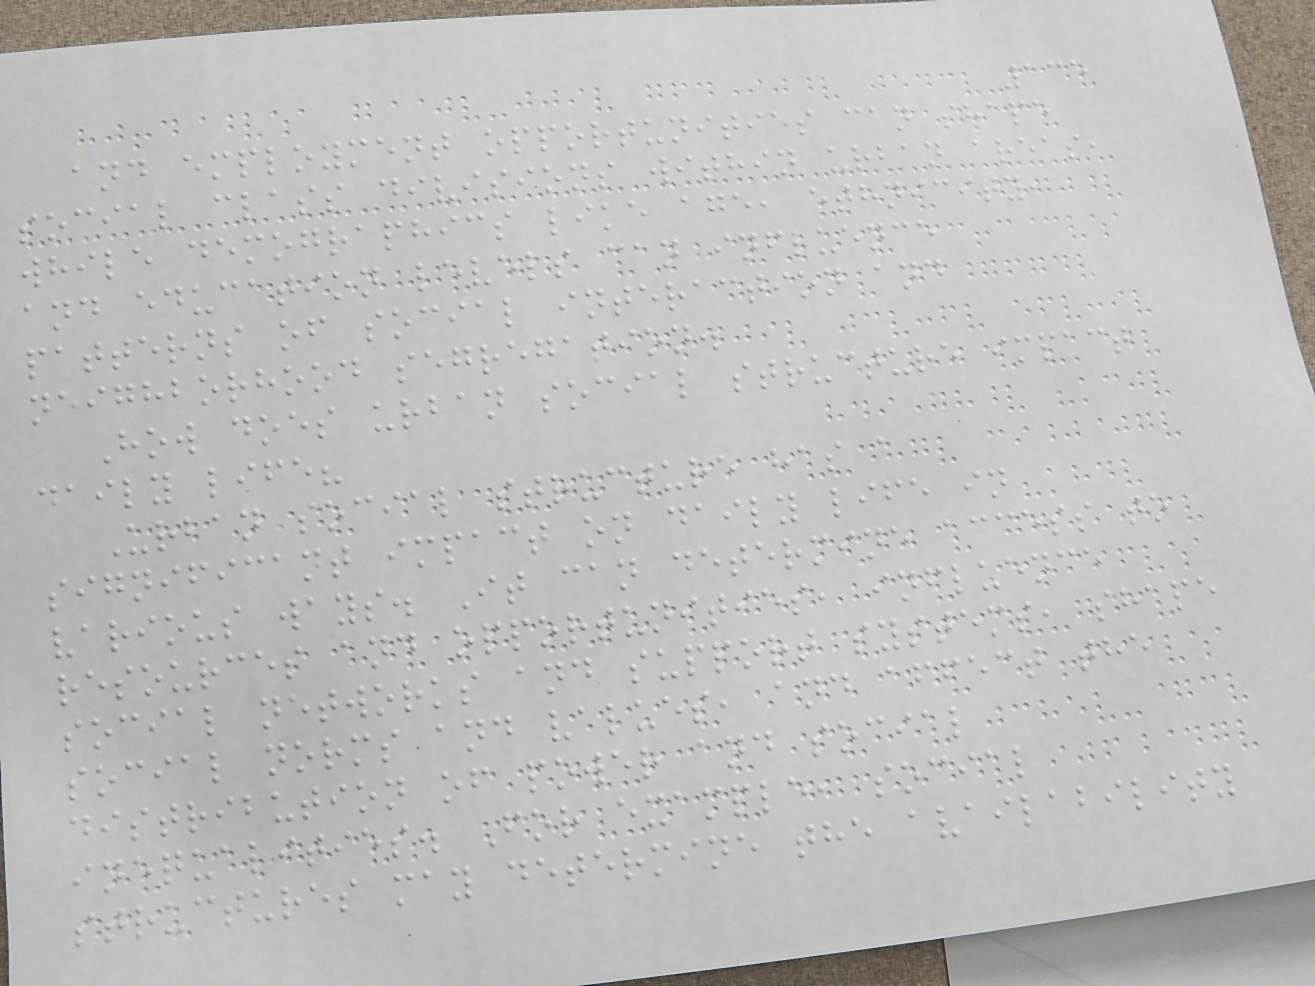135
and employment opportunities can shape
social class divisions within urban areas,
while demographics like age, ethnicity,
and education levels can influence
patterns of social interaction and
neighborhood segregation.
How does urban social structure impact
daily life?
Urban social structure has a
significant impact on daily life in
various ways. It can determine access to
resources and opportunities, influence
social networks and support systems, shape
social norms and values, and affect the
distribution of power and social
inequalities. For example, social
structures may determine the availability
